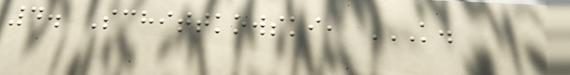4. Schittkowski, K.
